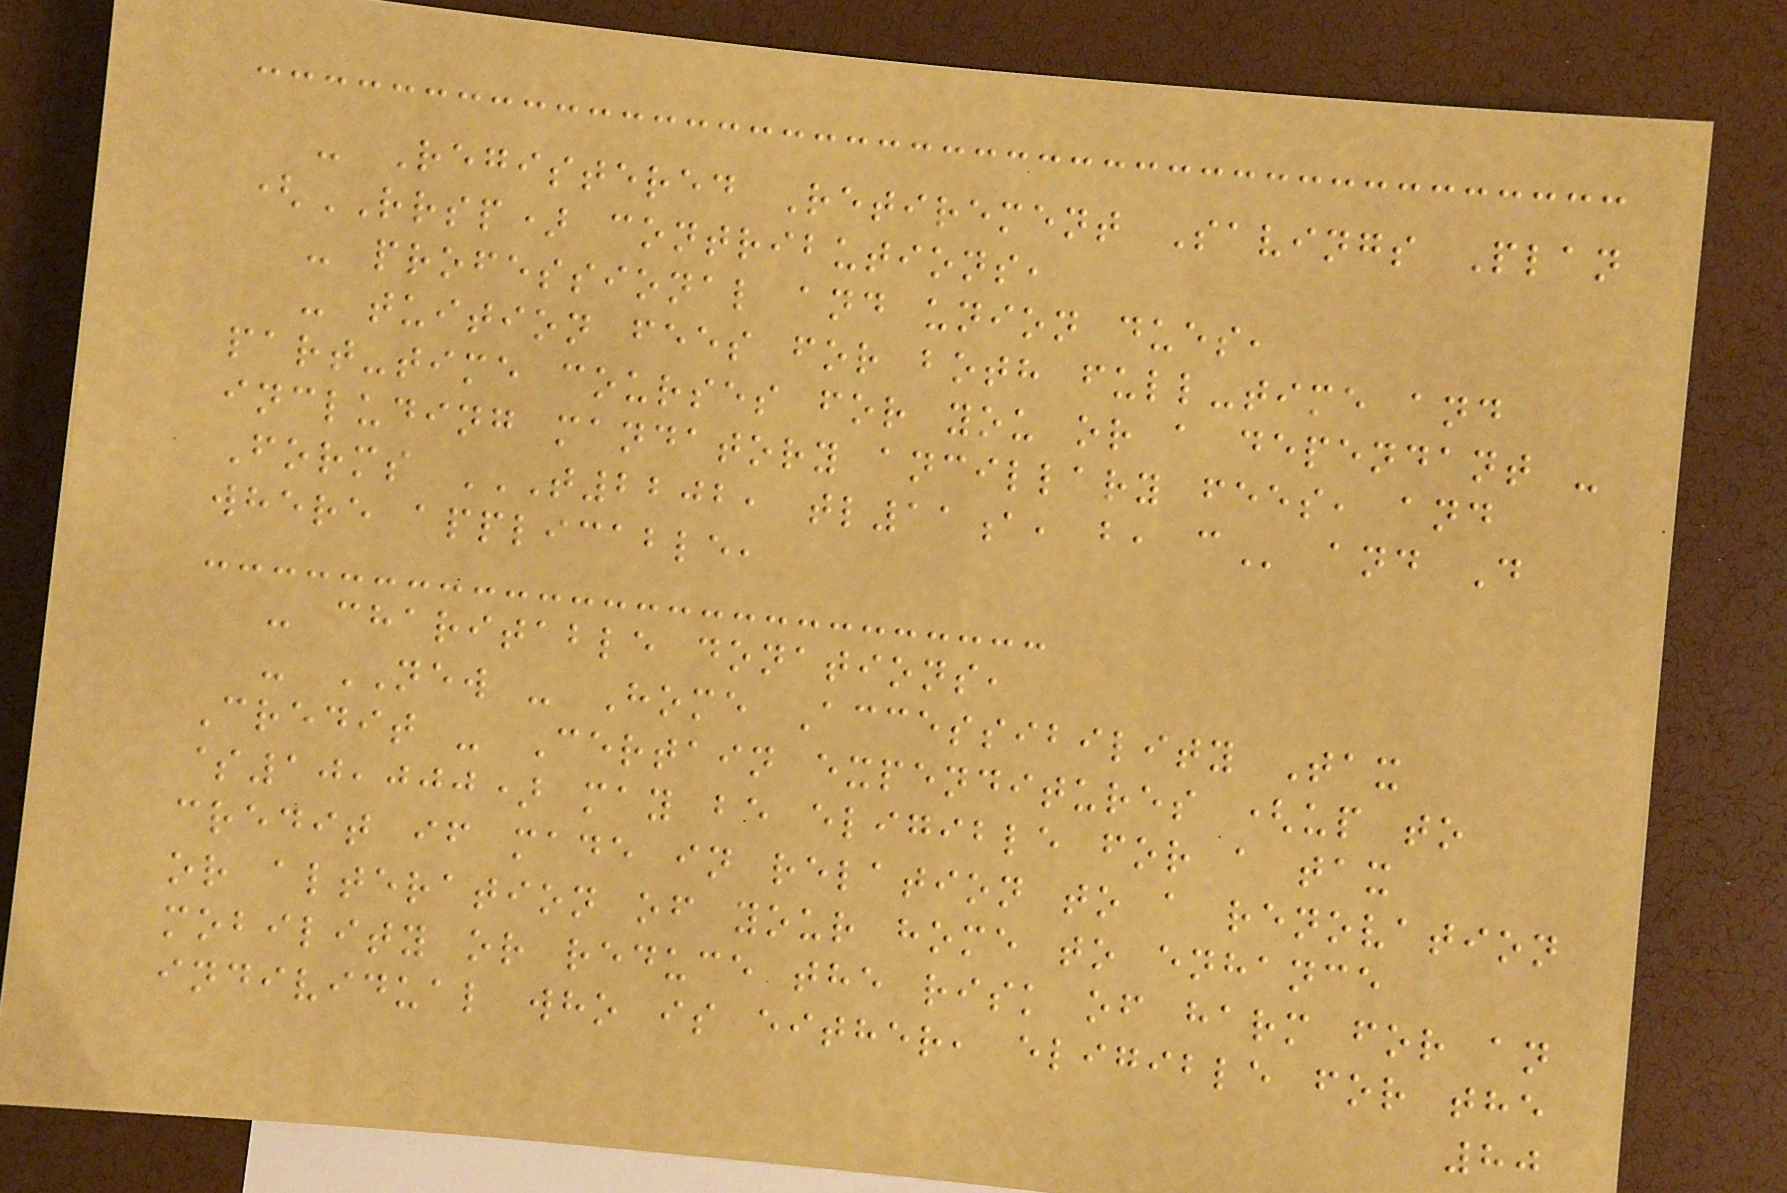- Registered Retirement Savings Plan
(RRSP) contributions,
- professional and union dues,
- tuition fees for both full-time and
part-time courses for you or a dependant -
including mandatory ancillary fees, and
Forms T2202, TL11A, B, C and D
where applicable,
- charitable donations,
- NEW - Home Accessibility Tax
Credit - Certain expenditures (up to
$10,000) may be eligible for a tax
credit if made in relation to a renovation
or alteration of your home to enhance
mobility or reduce the risk of harm for an
individual who is either, eligible for the
80
